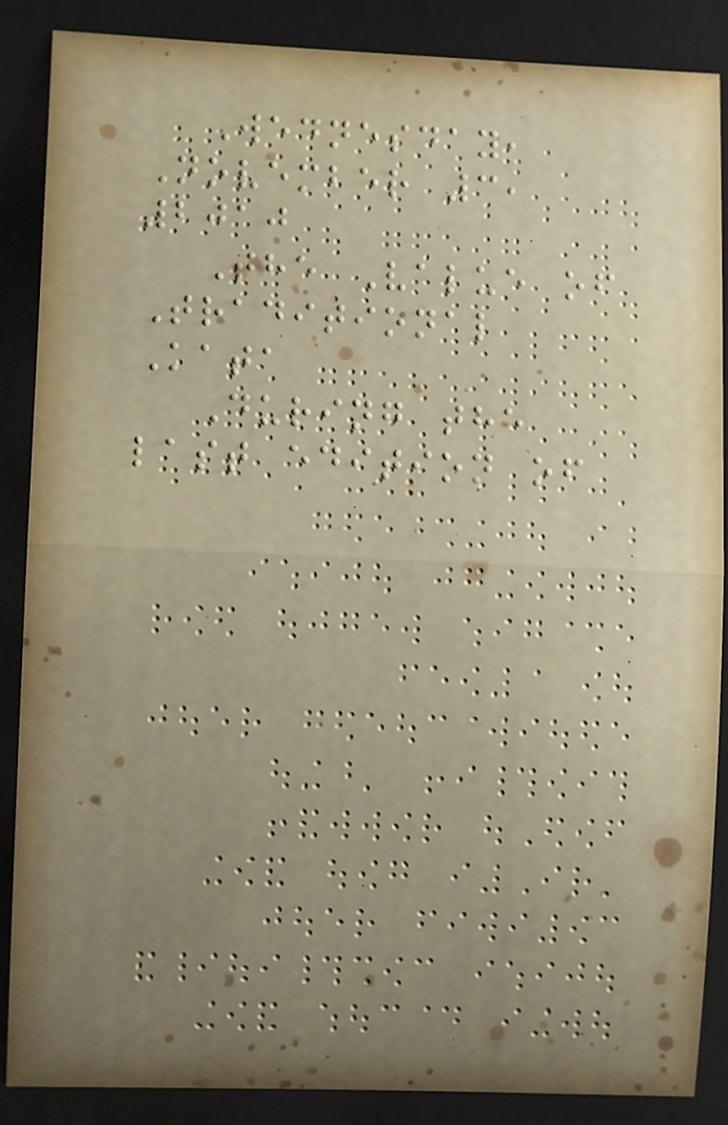Wednesday,
November 3,
2010
The Value of
Traditional
Kata
During the
last edition of
